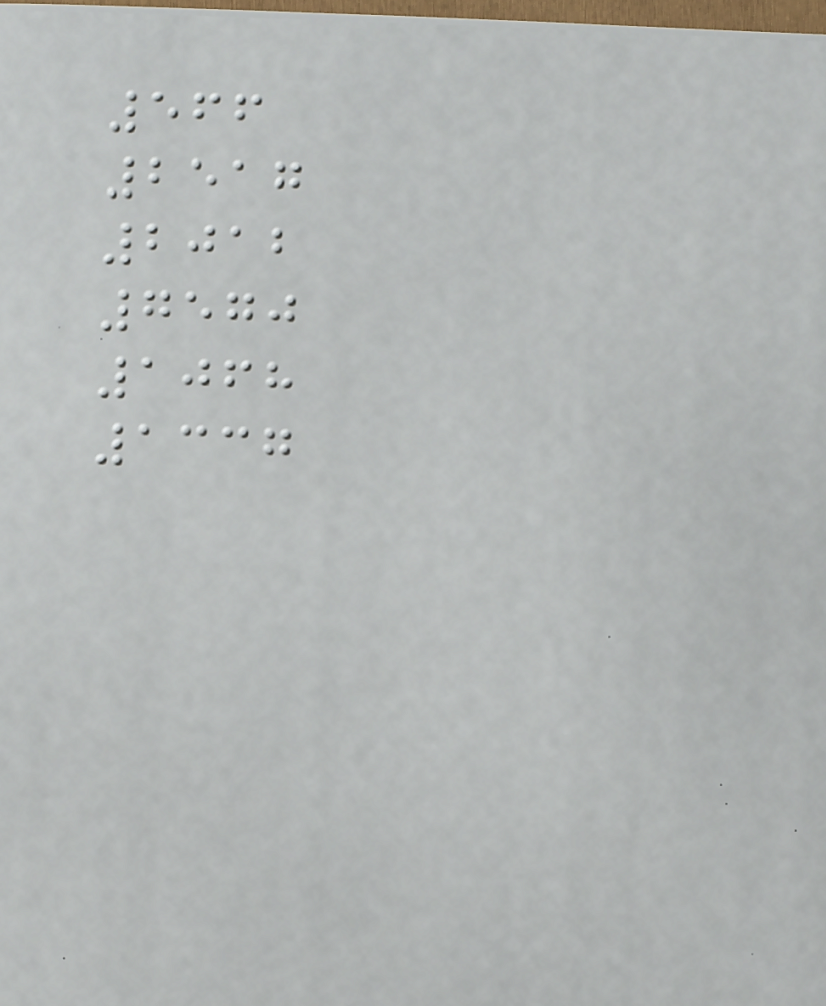566
2517
2012
7570
1068
1337
